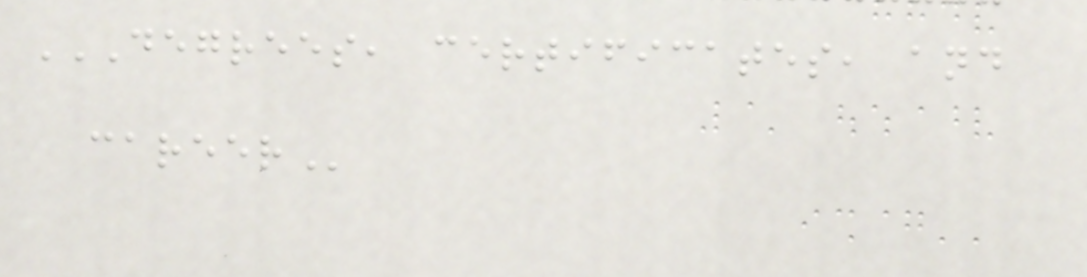DEGREES, CERTIFICATES, AND
CAREER
